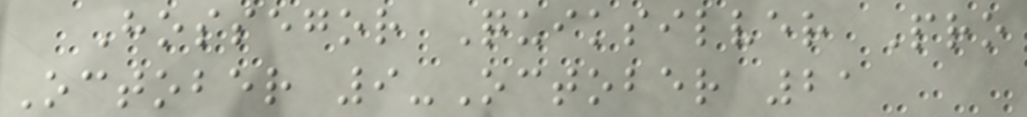Hossegor Quiksilver Pro
October 9-October 21
